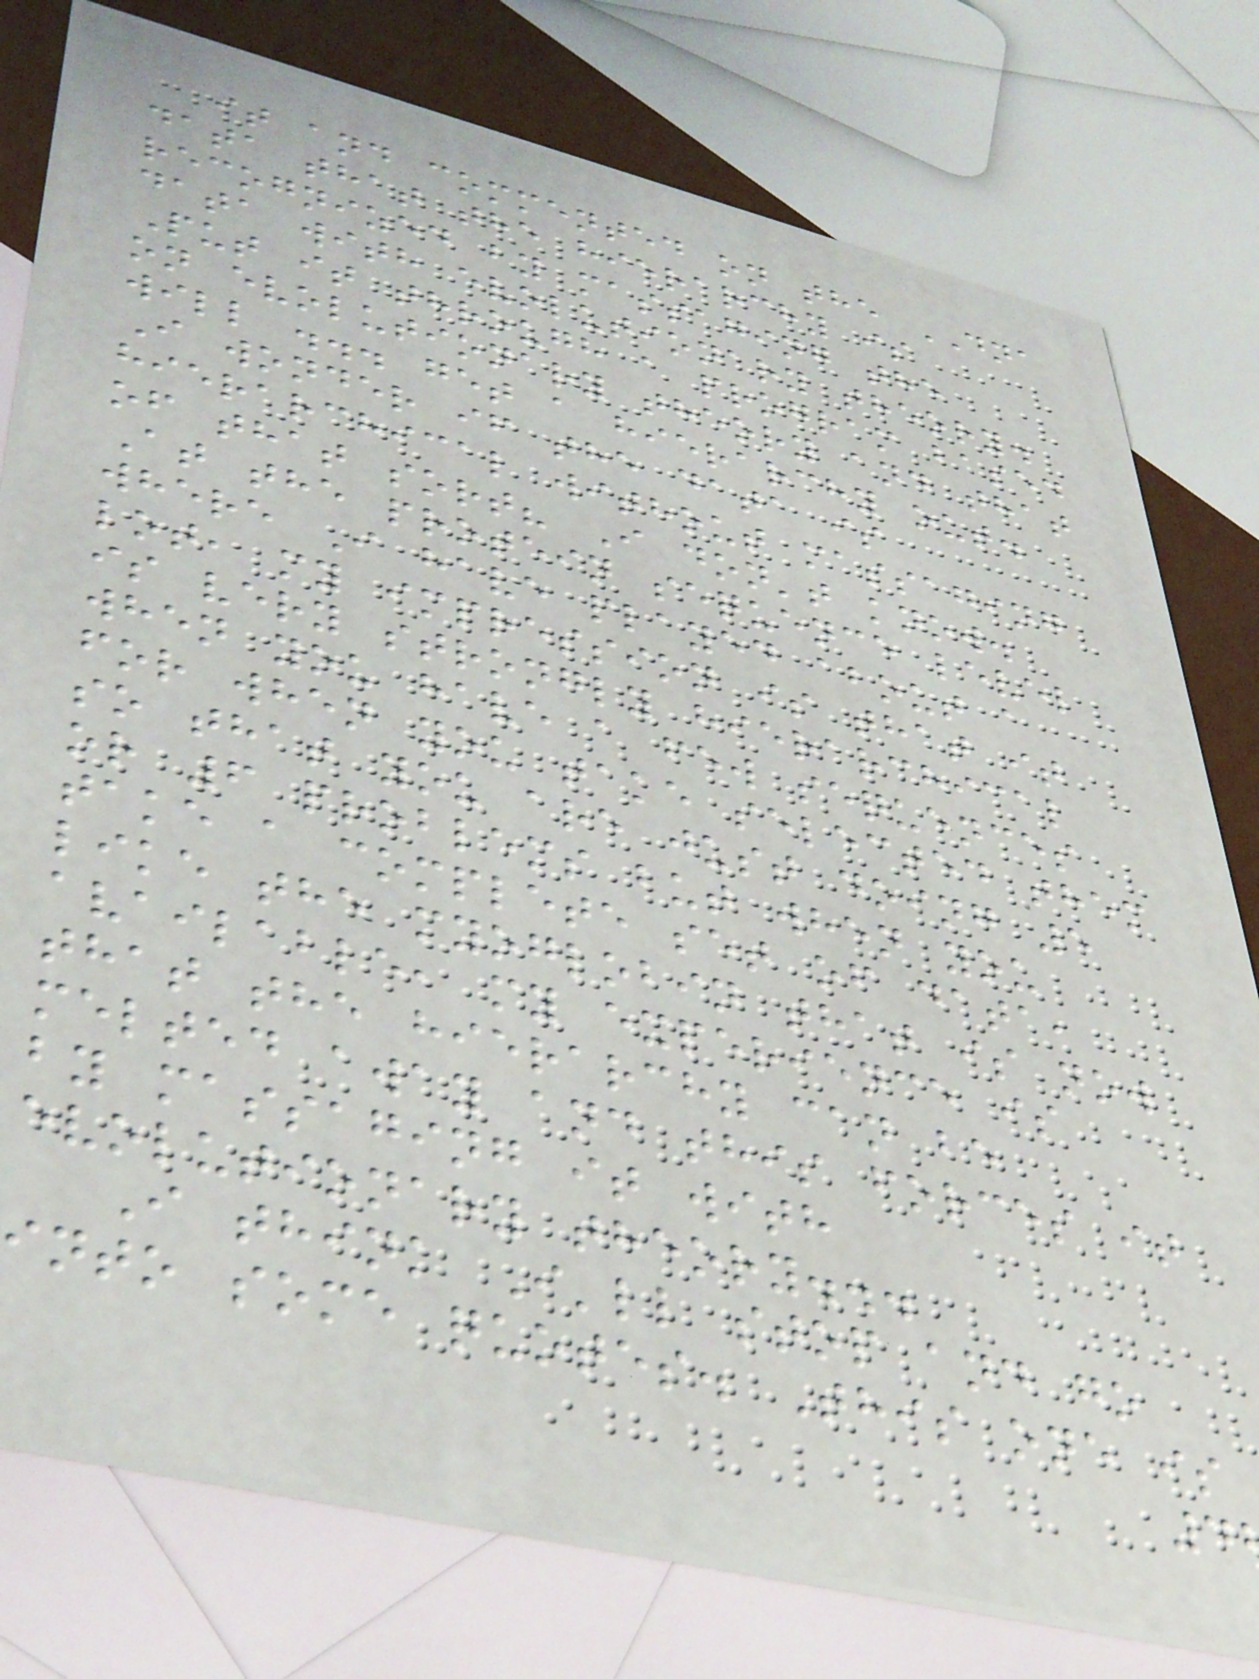it and commented on the DNA
data that the hierarchy is
recognized by massaging the
data with evolutionary theory.
Put it through a program based
on evolutionary theory and that
will ... get a hierarchy out.
I wonder if the data is
hierarchical without massaging
of that sort? I don't know.
At the protein sequence level
where I have played about a
lot, my impression is that it
is very strongly hierarchical
when you have a few sequences
for when you take selected them
so that you are just doing 5
or 6 problems but when you
take a complete set of data,
like the myoglobin that is now
available, my experience is
that the hierarchy can be
melted away and this forces it
by massaging it with
evolutionary theory...
I think I'll stop and go
into some quotes. This one is
